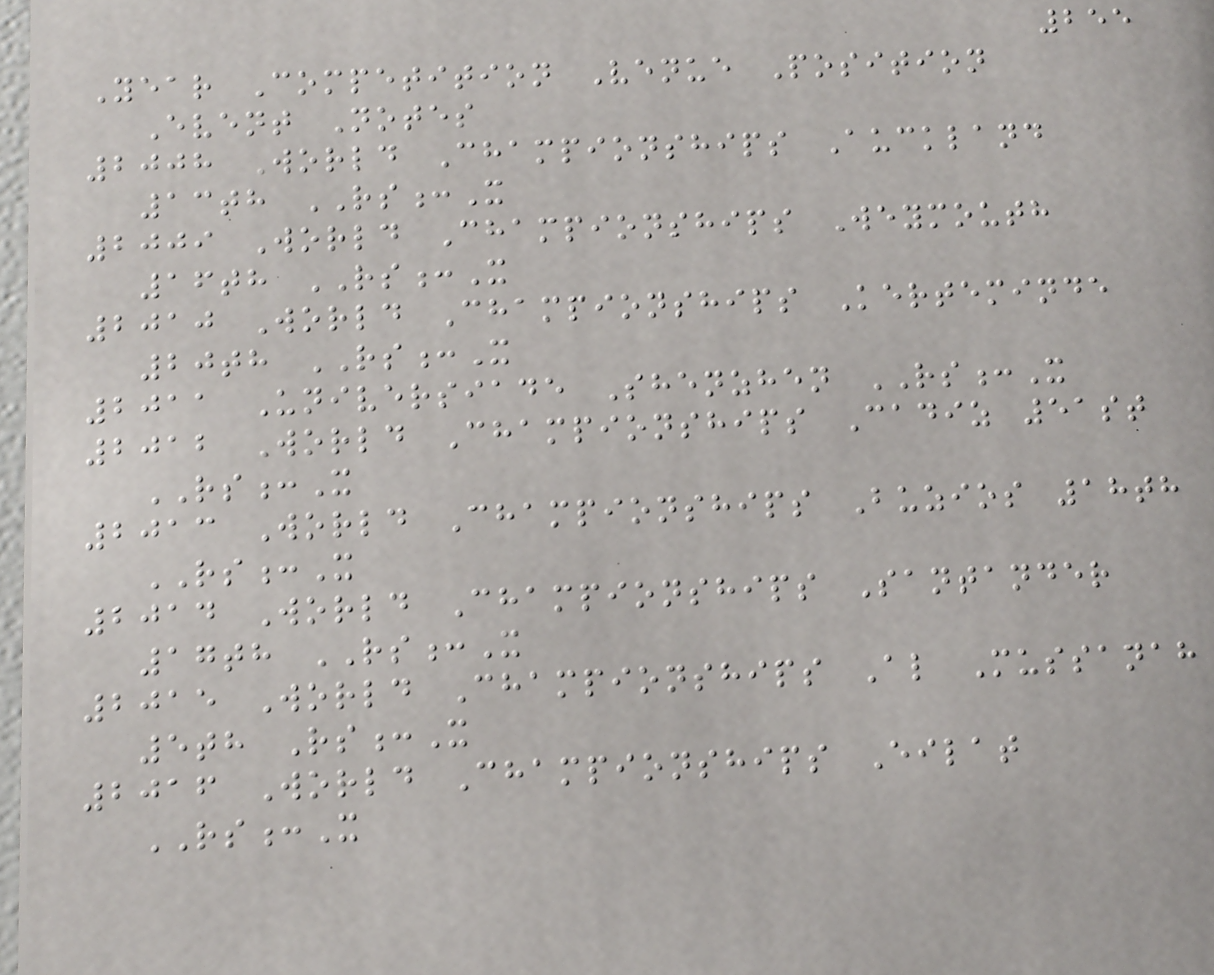255
Year Competition Venue Position
Event Notes
2008 World Championships Auckland
13th RS:X
2009 World Championships Weymouth
16th RS:X
2010 World Championships Kerteminde
20th RS:X
2011 Universiade Shenzhen RS:X
2012 World Championships Cadiz 51st
RS:X
2013 World Championships Buzios 18th
RS:X
2014 World Championships Santander
17th RS:X
2015 World Championships Al Mussanah
5th Rs:X
2016 World Championships Eilat
RS:X
